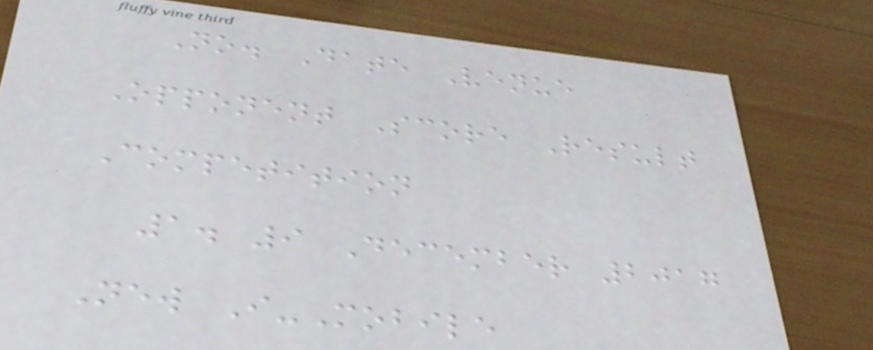No. Date Venue
Opponent Score Result
Competition
1. 9 December 2017
New I-Mobile
